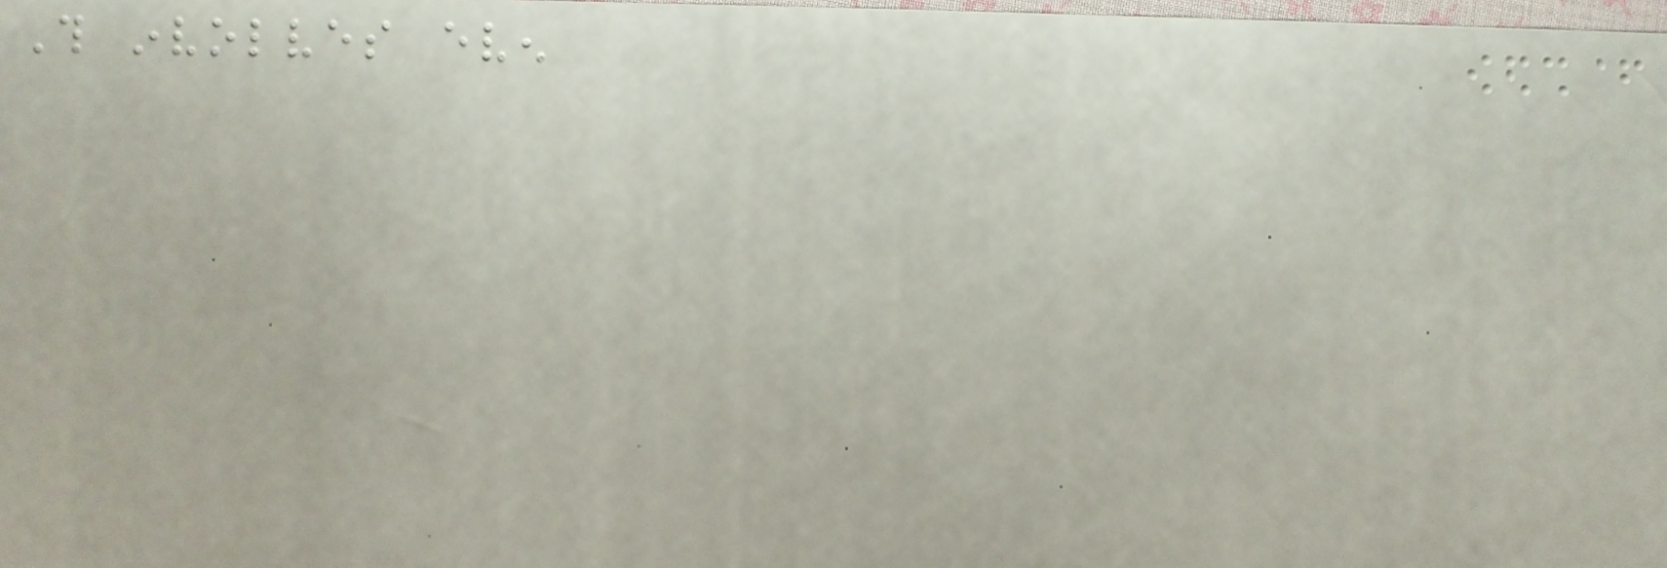This involves even
